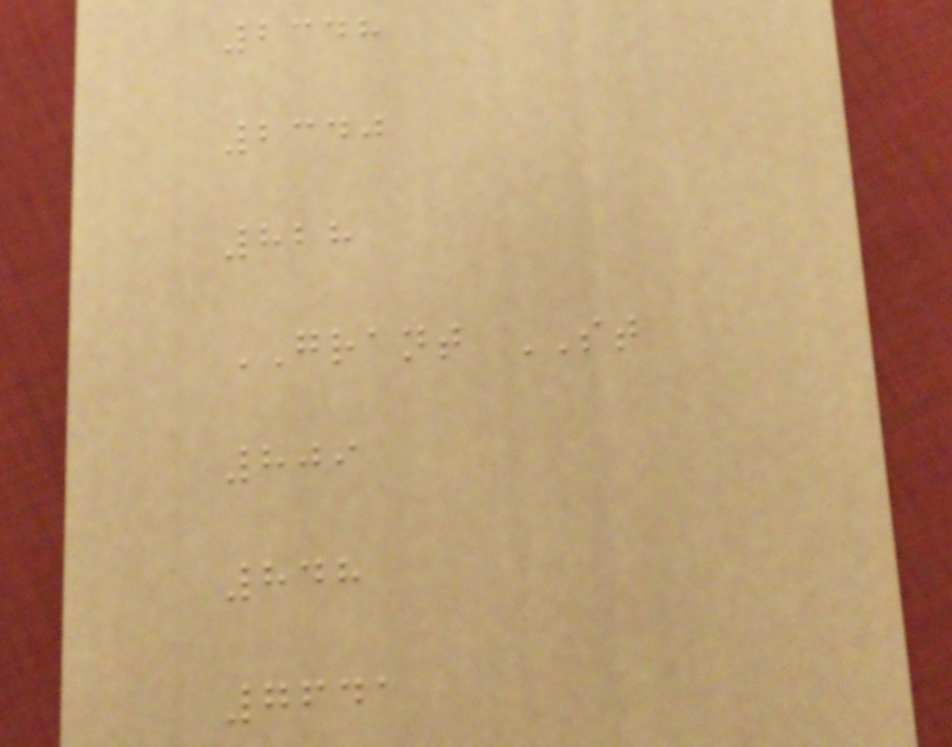2348
2340
828
GRANT ST
809
848
7641
